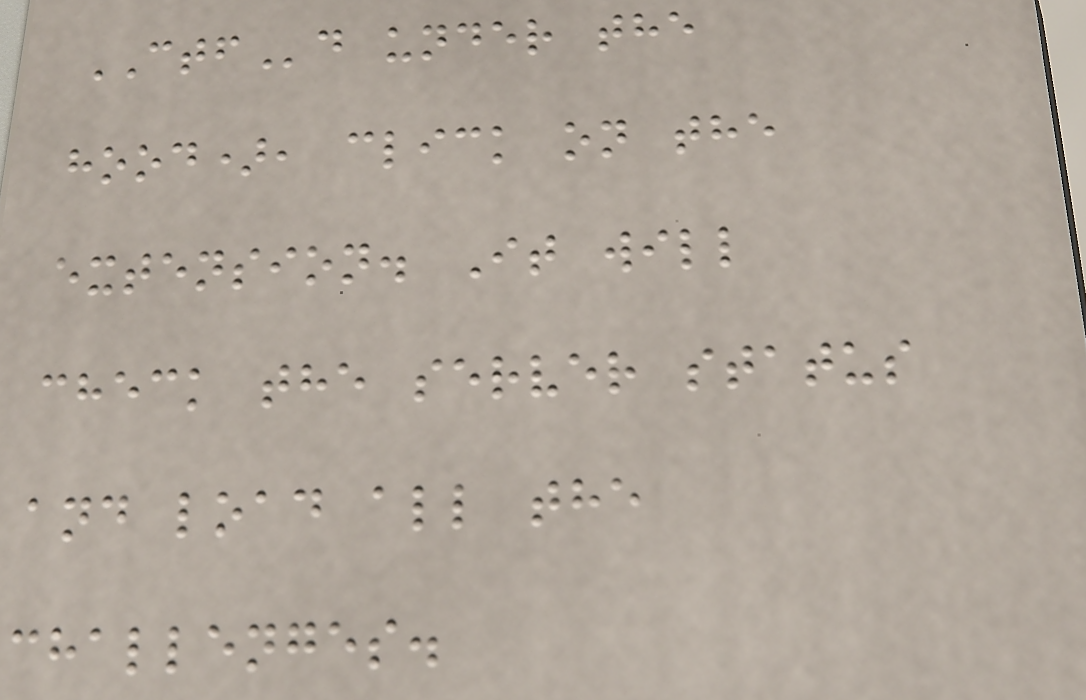CTFd under the
hood), click on the
extension. It will
check the server status
and load all the
challenges.
